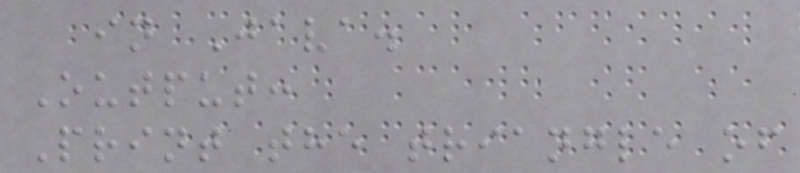in Java.
Output:
Print the triangle of
